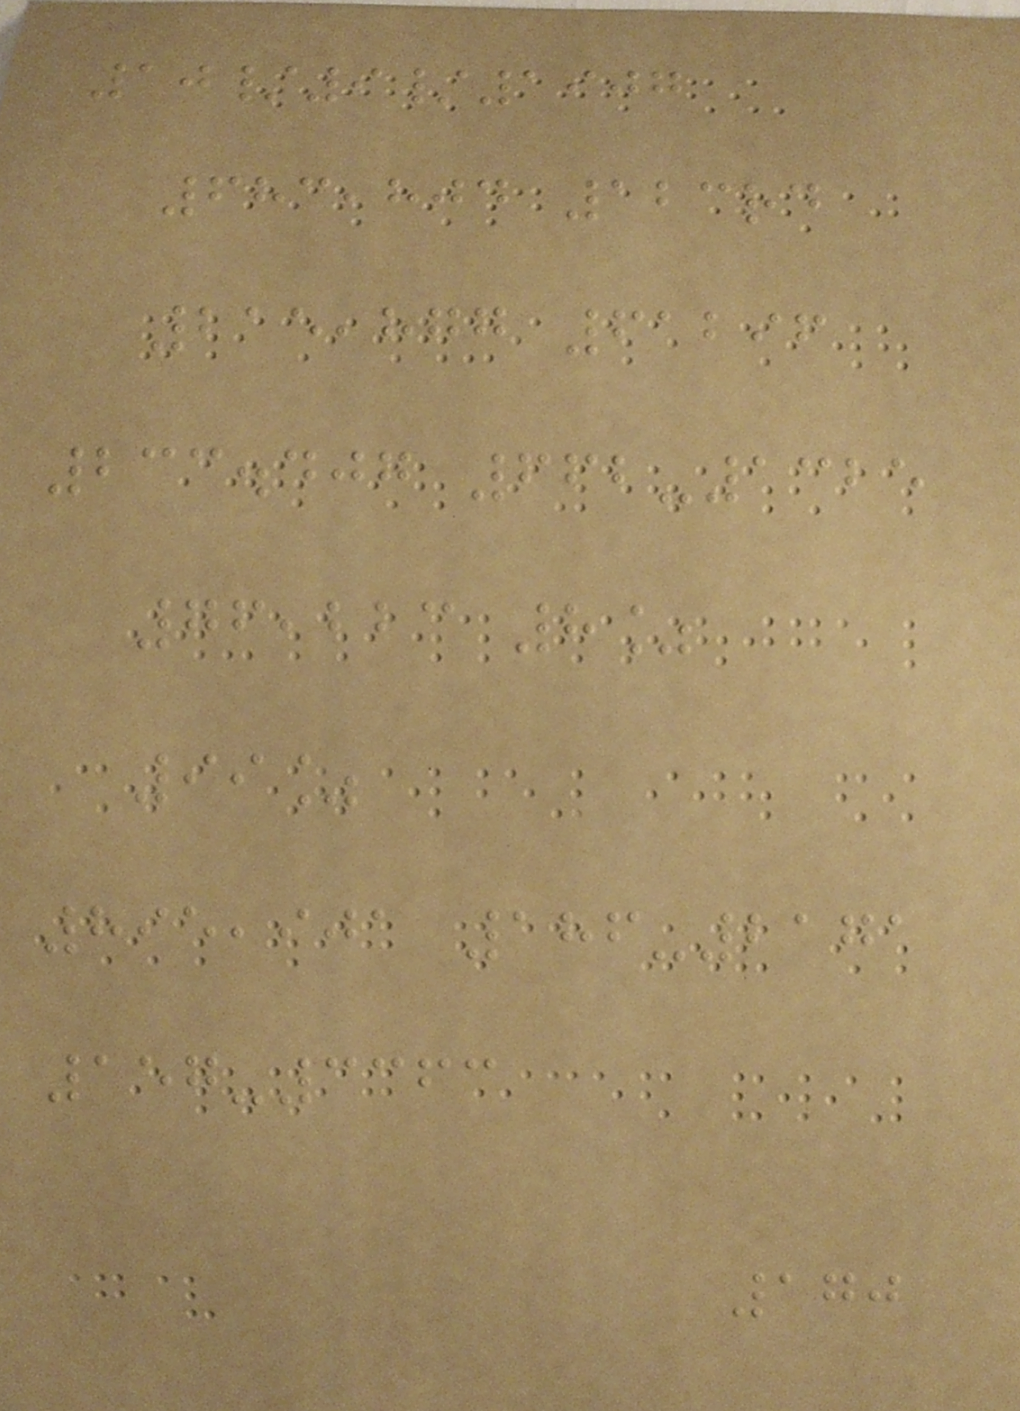10/9/1907
683,804 123rd
215,877 61296
233.407 662-1325
76,223 8%
99%
895,901 186-2171
157-3363
170
